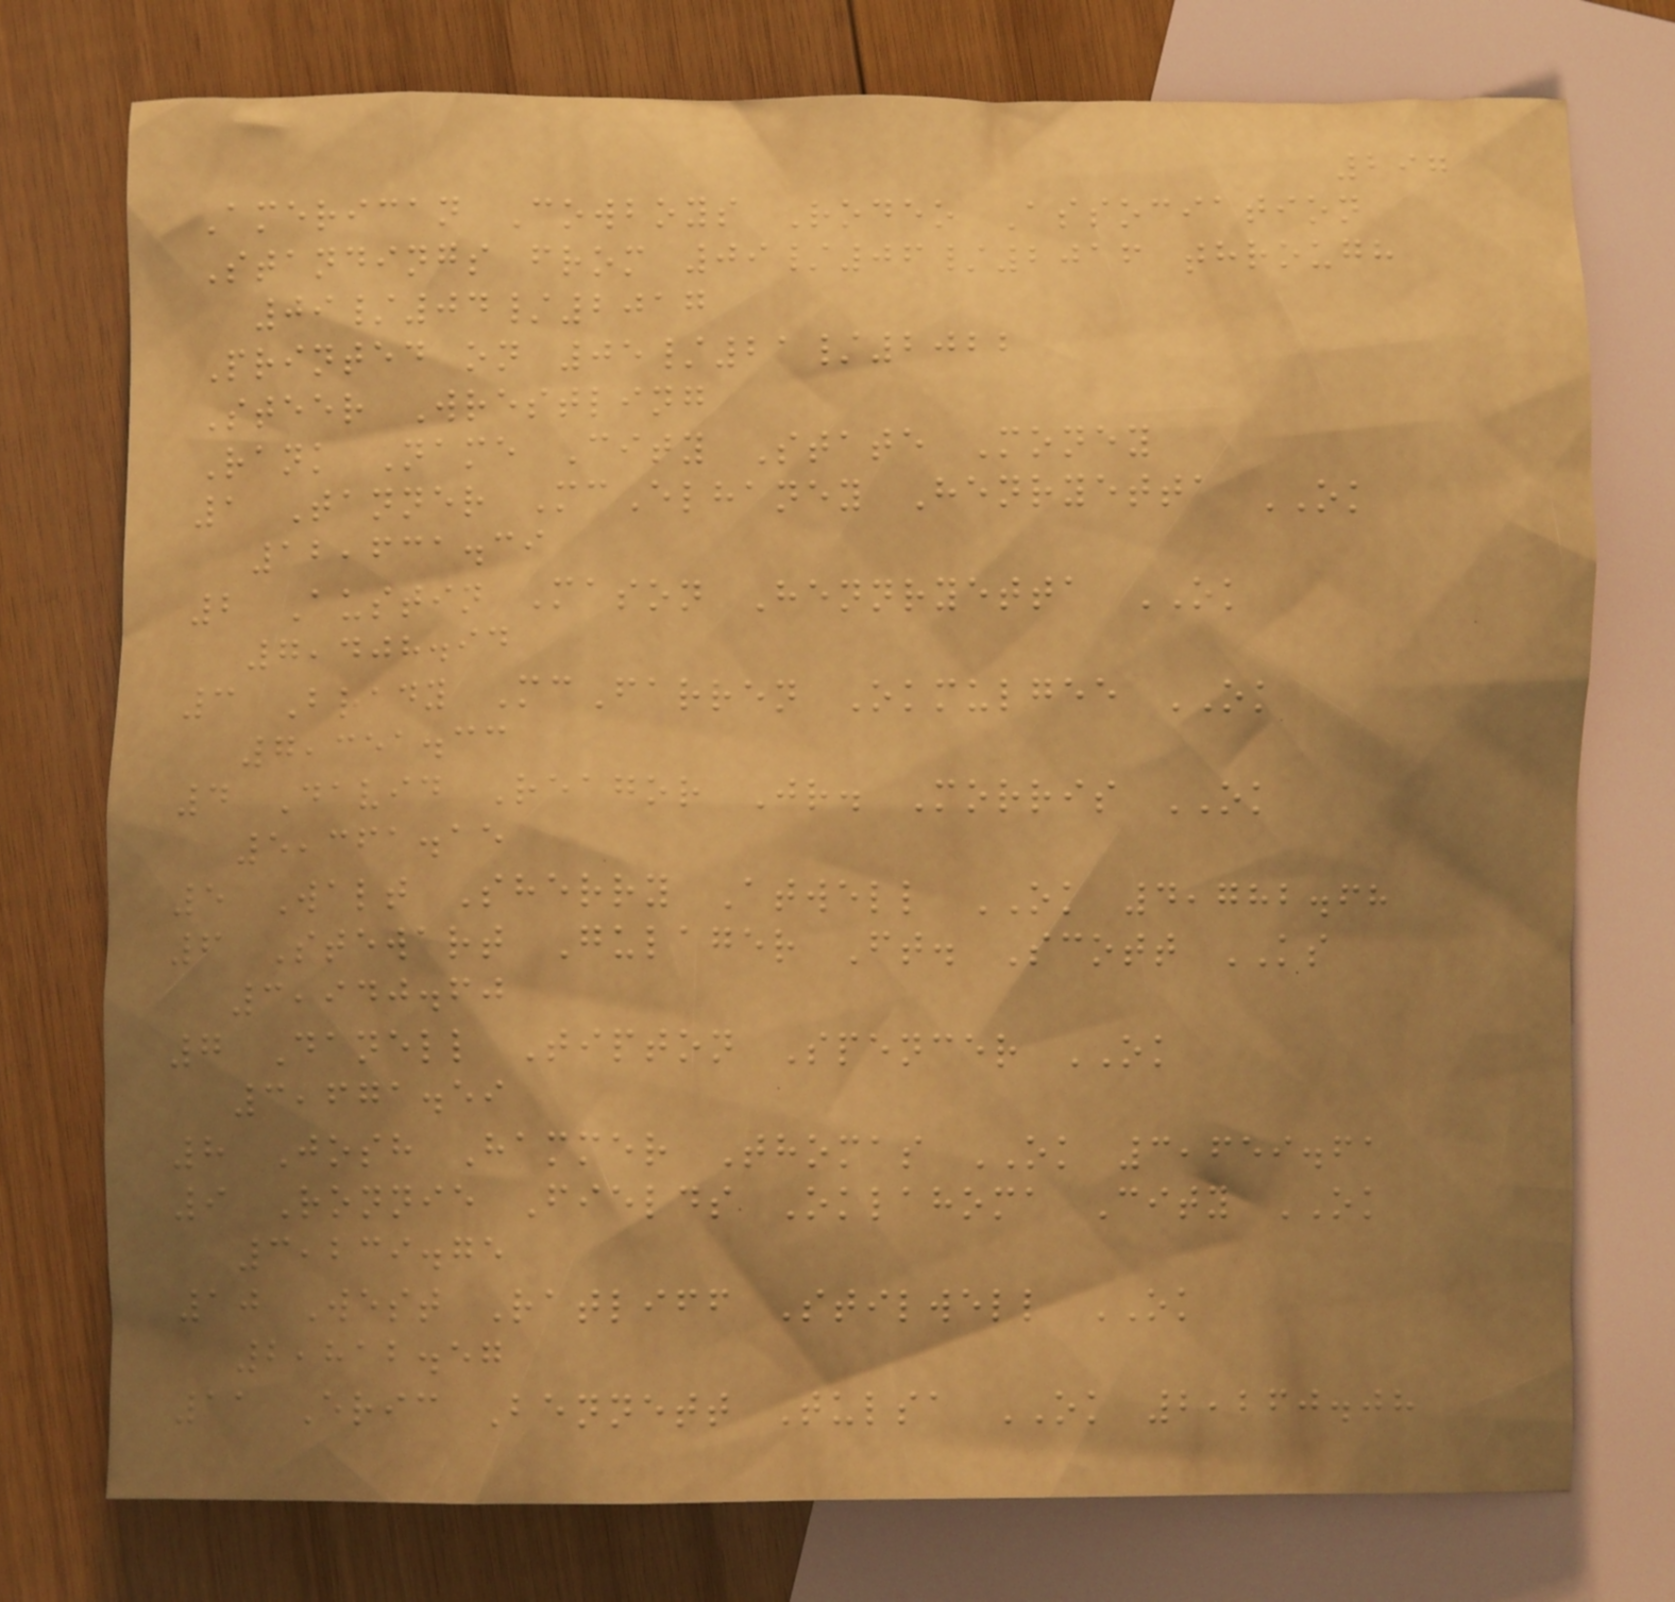297
American Cowboys Rodeo Association
Standings from 09/06/2016 through
09/04/2017
Printed on 05/21/2022
Steer Wrestling
Rank Name City State Money
1 Tanner McElhaney Henryetta OK
12,631.39
2 Austin Mason Hennryetta OK
7,408.94
3 Brady McFarren Okmulgee OK
7,351.33
4 David Reagor Jr. Morris OK
5,361.15
5 Walt Sherry Atwell OK 4,782.68
6 Stewart Gulager Ft. Scott KS
3,940.60
7 Danell Tipton Spencer OK
3,671.59
8 Josh Hammer Thomas OK 3,659.61
9 Ronnie Fields Oklahoma City OK
3,239.75
10 West Ratliff Stilwell OK
2,812.57
11 Eric Bennett Tulsa OK 2,260.08
